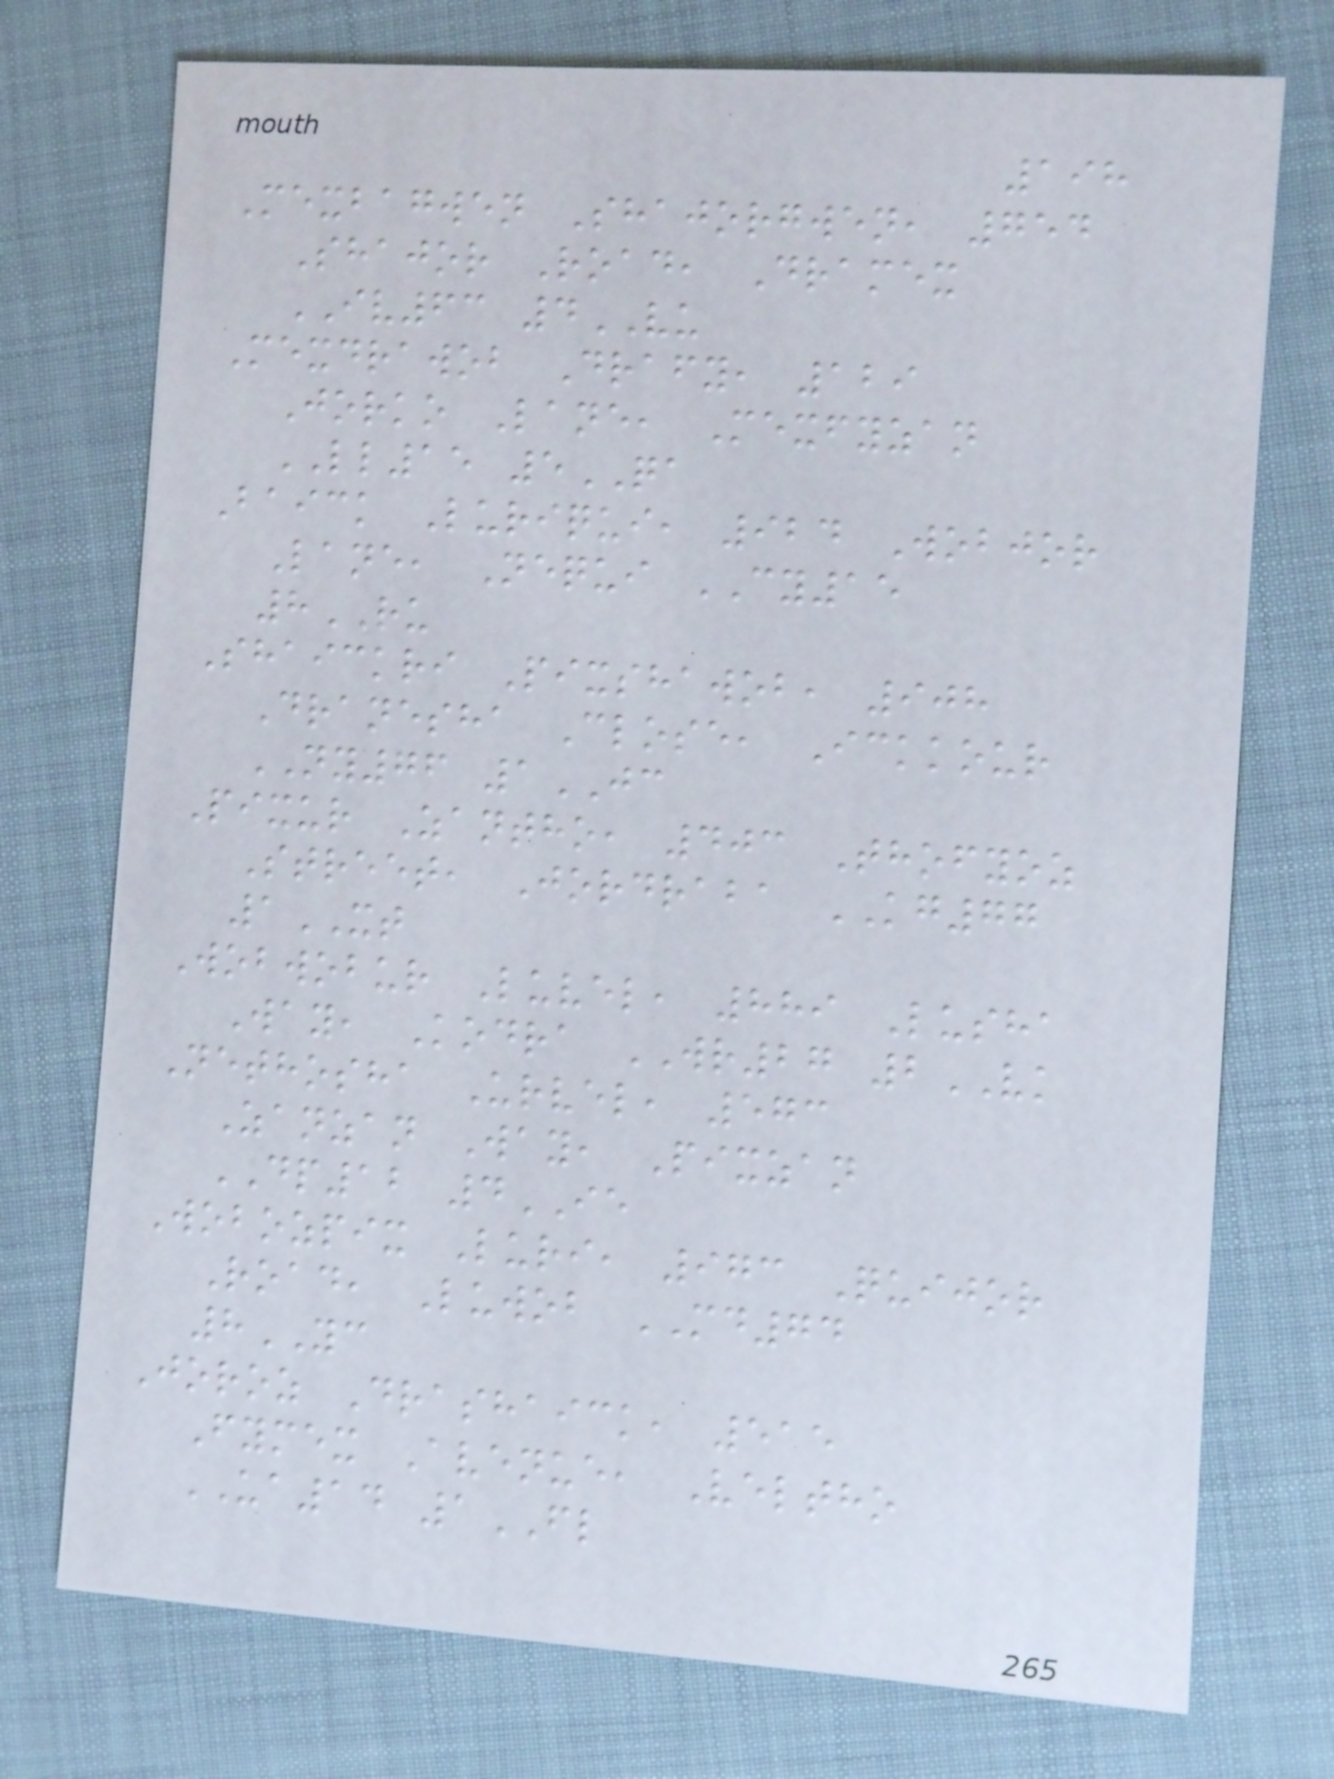198
Mexbagwen Shajorgwen, 754
Shajor Road, Dramex
IV63 4VU
Mexdrawob Drafy, 129
Jorko Lane, Mexfyzan
LL15 5QA
Baick Luriqui, 924 Wobjor
Lane, Nequi CY15
8RU
Shaickri Pixshawob, 908
Dranesha Close, Ickkour
NY76 1JC
Pixur Zantho, 403 Thofyoz
Street, Jordraba KG77
1XT
Wobwobur Luvel, 889 Lusha
Way, Kodra WR27 2VK
Nethosha Urvel, 573
Zanzan Way, Pixzan
DP12 4IE
Wobozpix Luri, 973 Quijor
Road, Luwob MD74
8YC
Joroz Drashaick, 515
Fymex Avenue, Veltho
UA14 1FL
